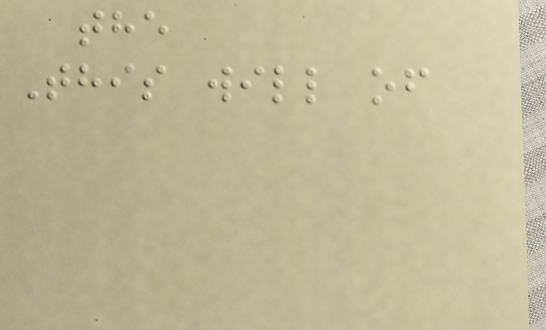the
This will of
